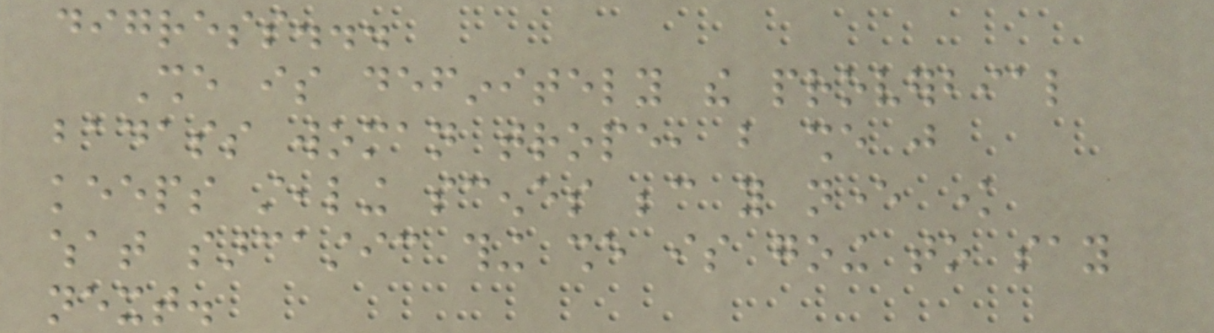digress...
She is definitely the proverbial
badass woman trope, but she just
keeps stealing scenes because you never know
what sarcastic thing she is going to say
next.
